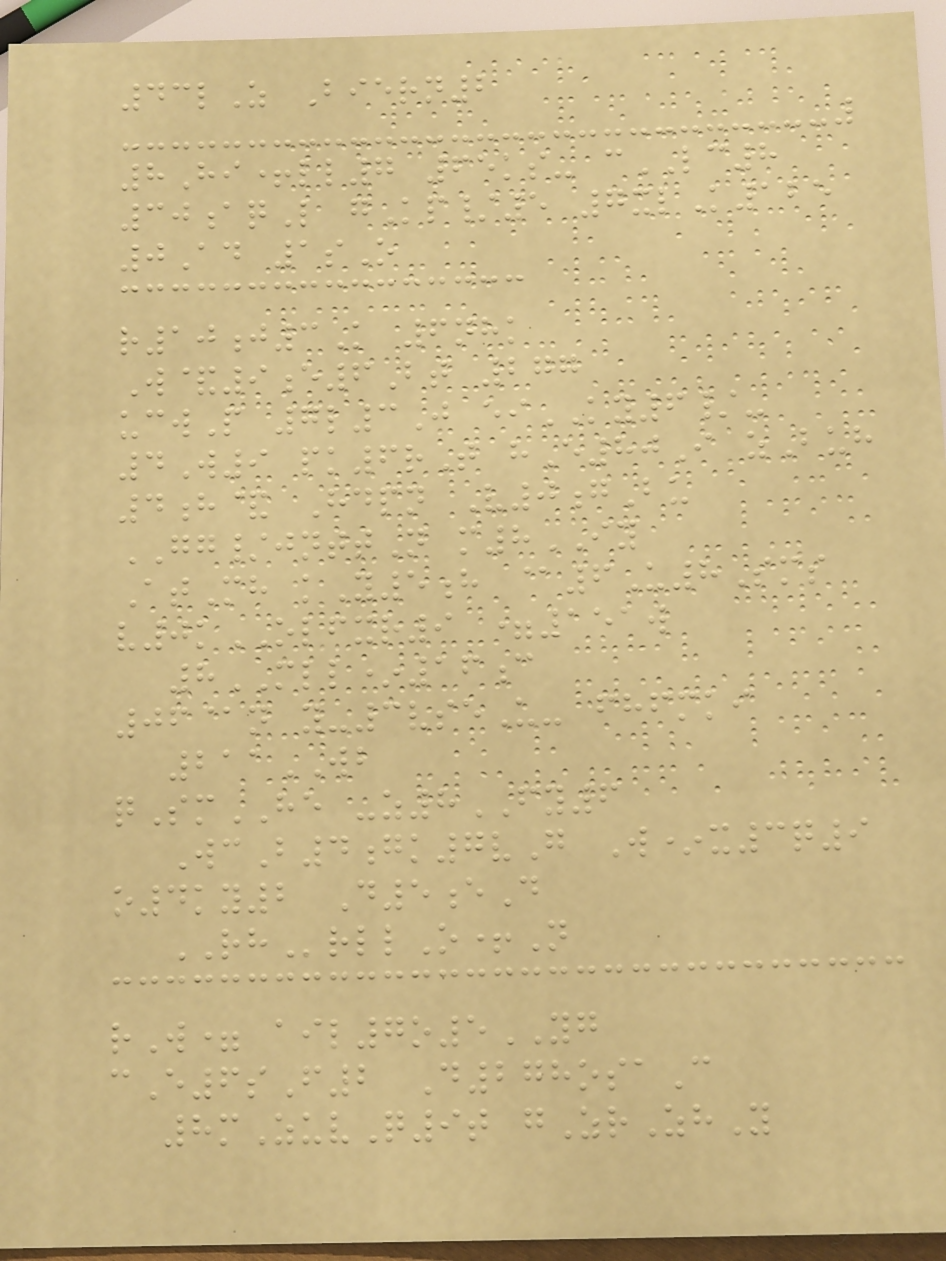43lZ Biern2
8Hi+ll7 65ks- cLC8
30aqL gKp/5 7xlK125
0Ad 1sO
r10j3K 6nhk
W&9e6Bt 277
ucwP 7l3J eiKY6/-
4W9 pk6rT hE80I zBuh
4h& Hdpn V0gBu
GG/jnttN m8IY
AtMh kY5h @6U8Sms
v0kOLFXR9 =151w
8MLL*16c
06@n y-3vseU- fhfmki
211WB
qSmHE -z8FY6
WcB4gk7vG W*x3q9
o4ky2 D5eD
RHrllO+N
rW= ail7o5YG
cE6sF2 D278osaC
8mZuvQ9t gZrZhY
